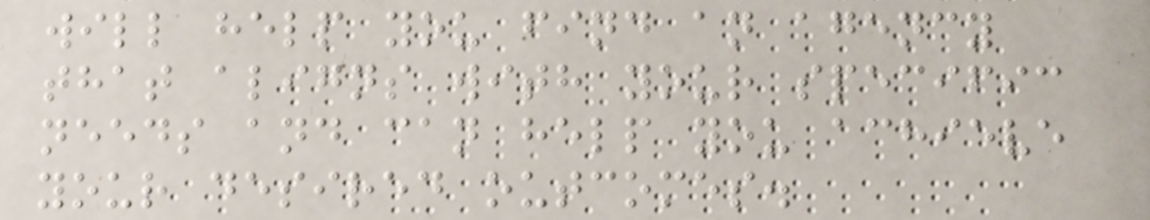will help you find an agency
that aligns with your specific
needs and can help you achieve
your desired outcomes.
